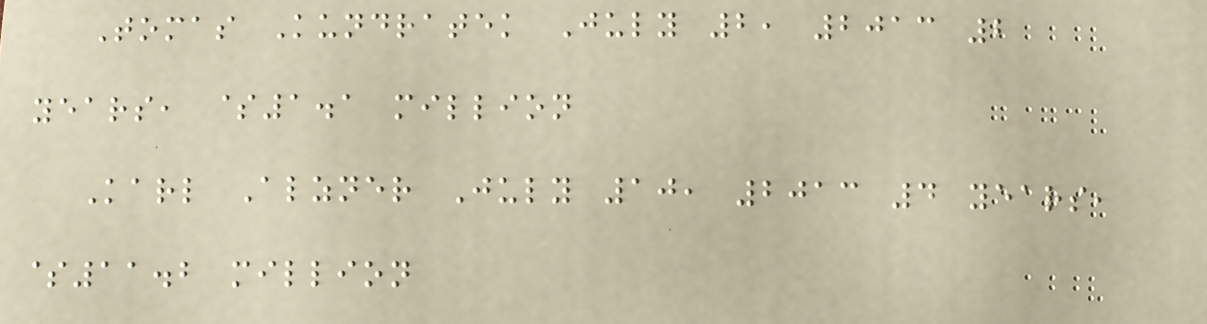Tomas Kundratek July 2, 2013 2
years, $1.1 million
Karl Alzner July 10, 2013 4 years,
$11.2 million
